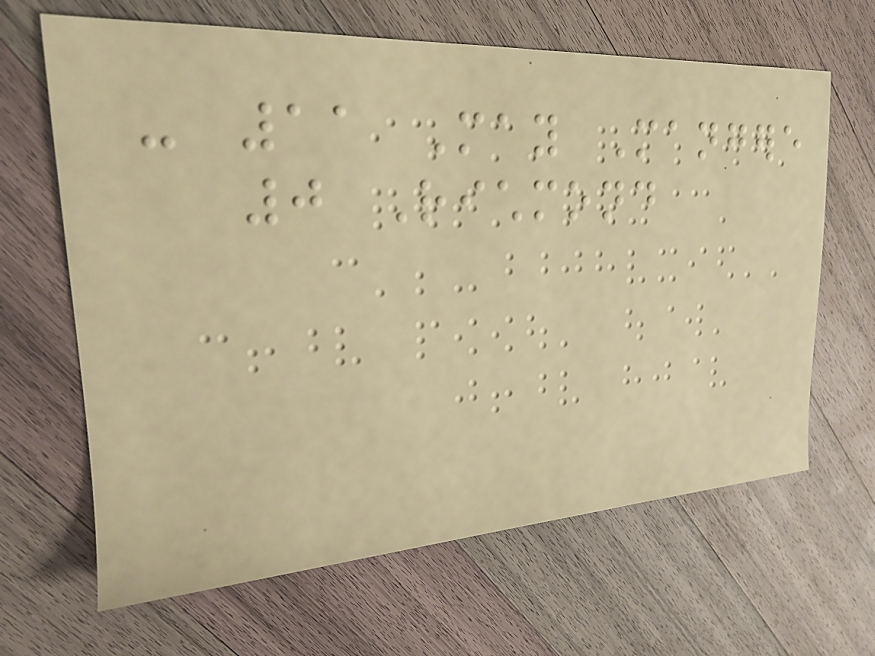- 11 May Mangere
0 Richmond
